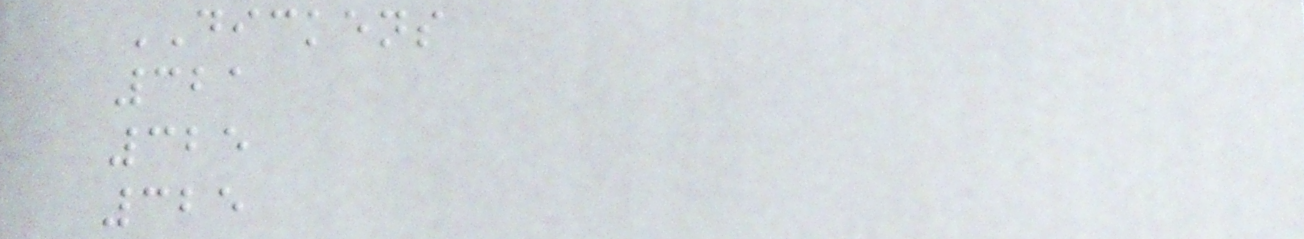DICKENS
321
325
325
